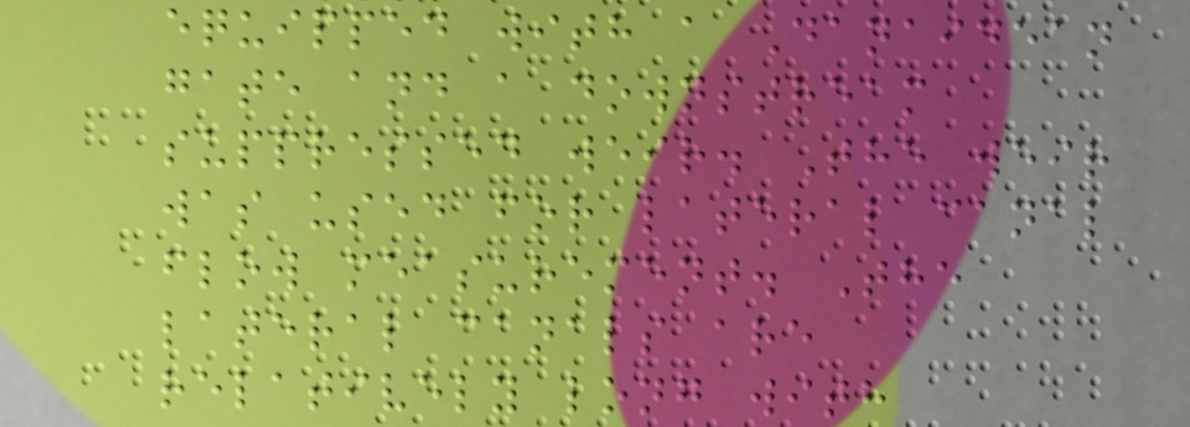equipped with a Danaidean
gate and a downstream
suppressed weir. The weir
was used for lateral canal
flow measurement. The
lateral canals are
relatively long with
